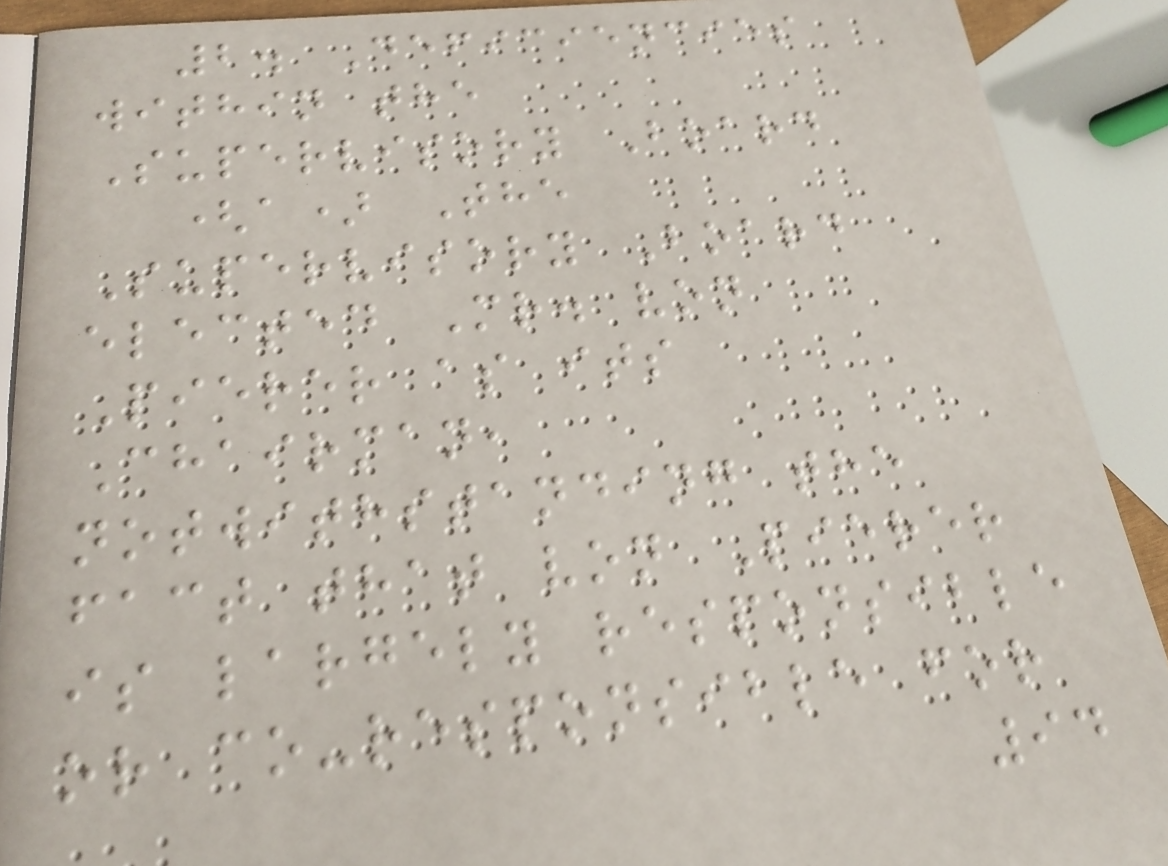2. Deficiencies
within the
Supervisory Board
(a) The
Supervisory Board
elected Mr. von
Pierer as its
Chairman,
notwithstanding the
fact that von Pierer
is largely responsible
or co-responsible for
94
